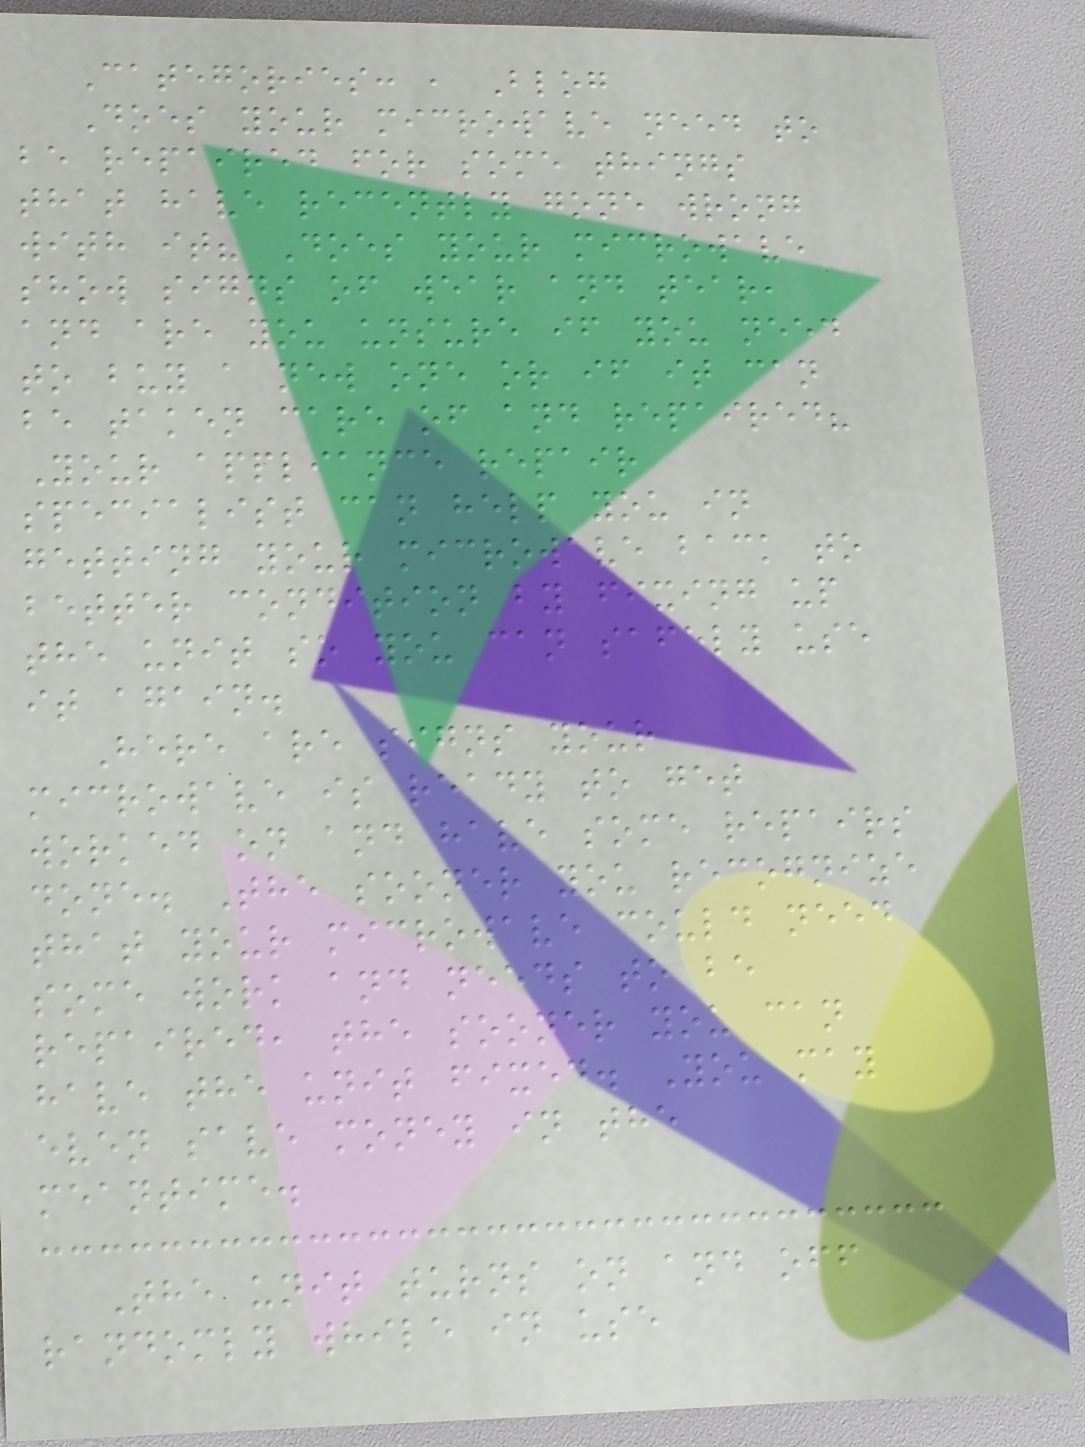Categories: , Blog
Does your microwave need to
be repaired for some things
that have recently gone wrong
with it? Does your microwave
show signs of wear and tear,
and are you unsure if you need
to buy a new one or if it can
be taken care of and repaired?
Your appliance repair
specialist can help you in
getting your microwave back to
better condition by fixing up
the unit so you can safely use
it again.
Here are signs your
microwave is ready to get
worked on and have some repairs
done. The sooner you recognize
that your microwave could need
some work and needs to be
repaired, the sooner you can
have the unit fixed. You may
even save money in the
meantime.
The unit turns on and off
randomly while in use
